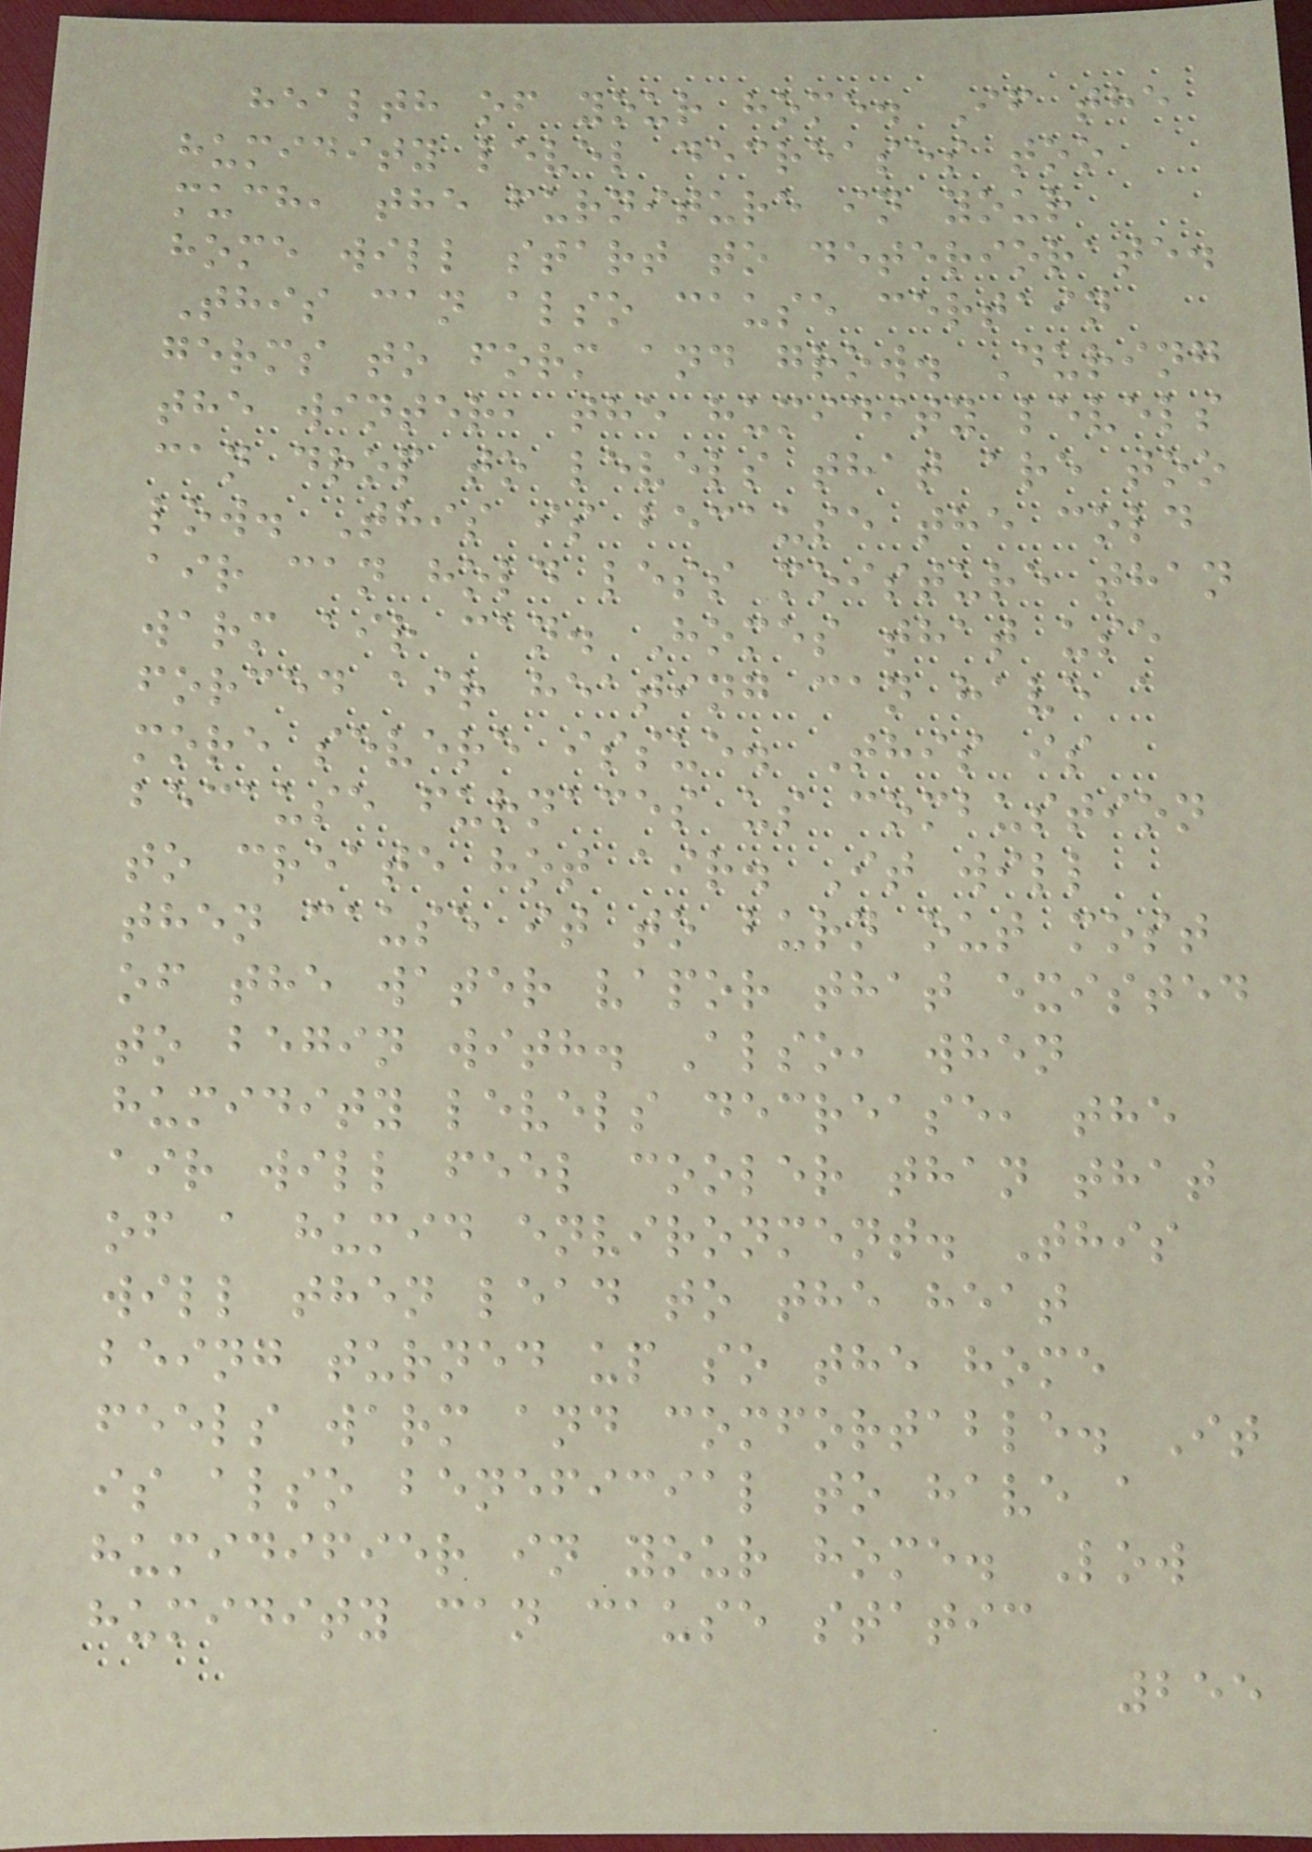health of your home. If the
humidity level decreases too
much, the furniture in your
home will start to deteriorate.
This can also cause certain
germs to form and grow. During
the winter, the humidity levels
can drop to levels that are too
low. This is because the cold
air can hold less moisture than
warm air can. Homes that use
forced air heating can have a
more severe issue. This is
because furnaces us combustion
to create hot air. It will
then cause it to burn out most
of the water vapor that existed
to begin with. Also, when
humidity levels decrease, the
air will feel cooler than that
of a humid environment. This
will then lead to the heat
being turned up so the home
feels warm and comfortable. It
is also beneficial to have a
humidifier in your home. Low
humidity can cause static
255
